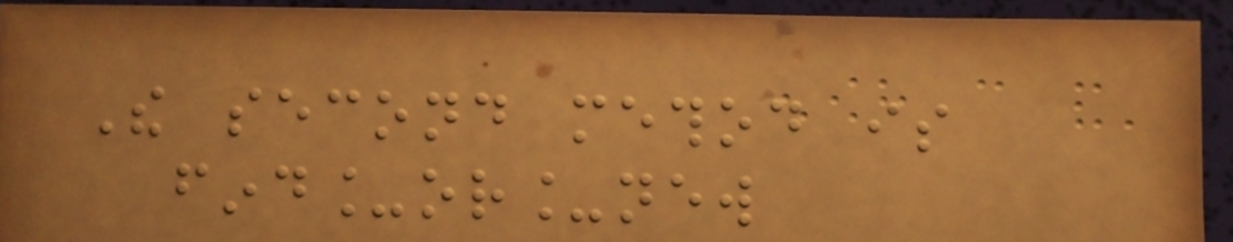The second method is
find_or_new
